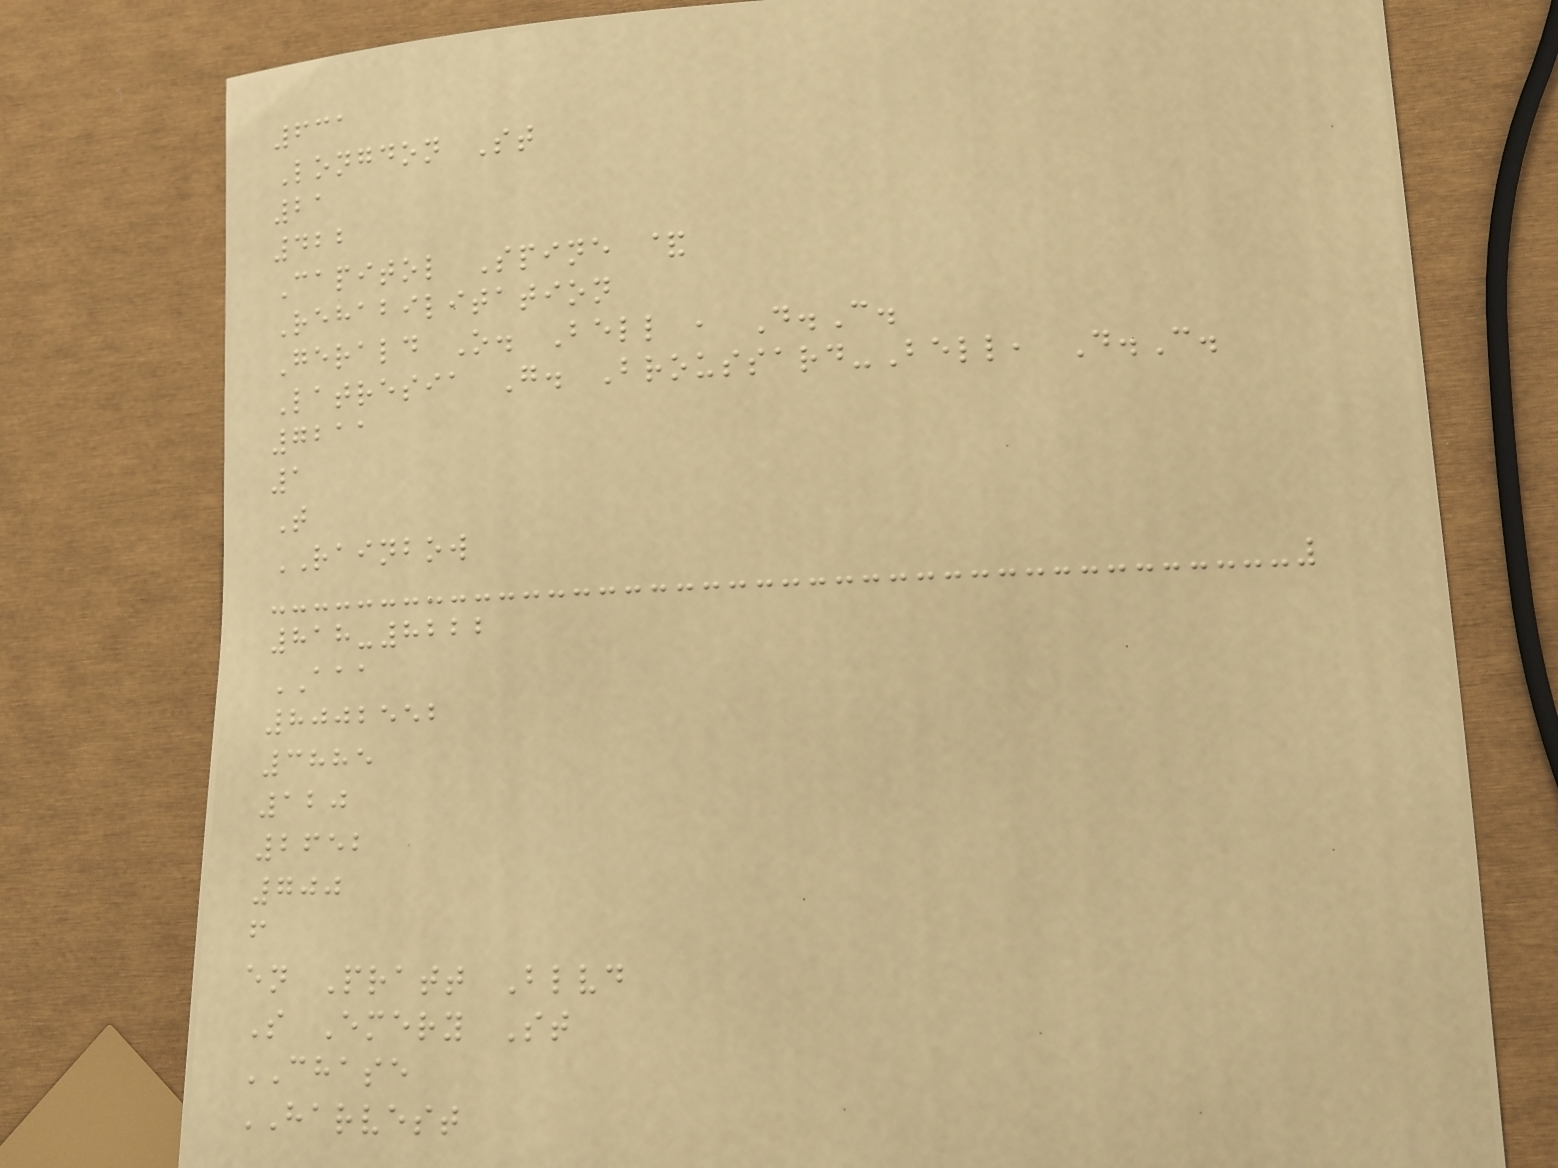631
Longdon St
21
422
Capitol Spine &
Rehabilitation
Gerald O. Bell , D.C.
Latresia G. Broussard-Bell, D.C.
7211
1
T
RAINBOW
818-8222
AAA
8002552
3885
120
2652
700
f
en Pratt Blvd
S Emery St
CHASE
HARVEST
